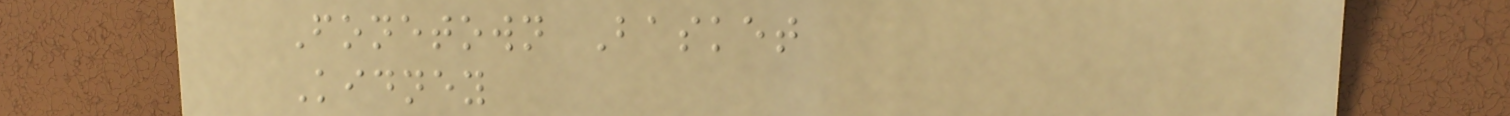Fonetown Basket
Kidney
